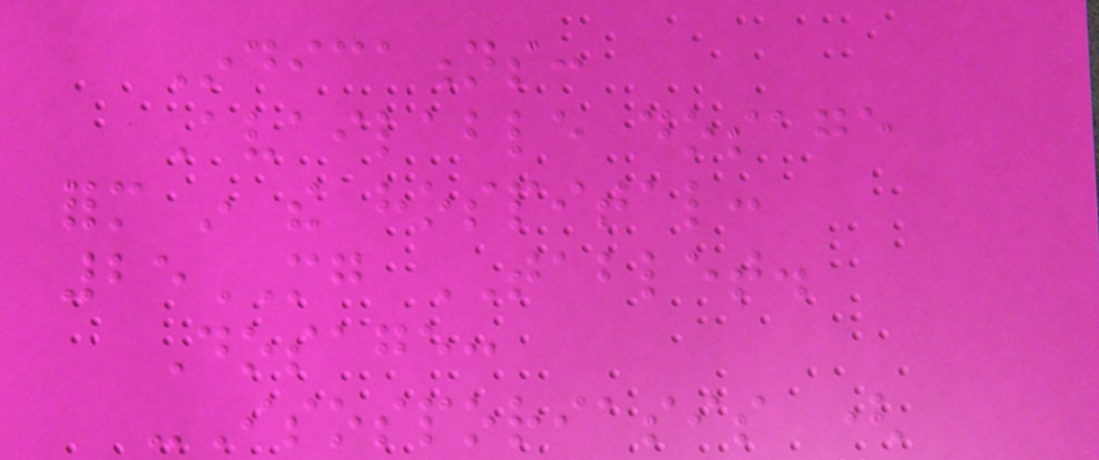Indications:
Available dosage
form in the hospital:
25MG TABLET.
Dosage:
-Isosporiasis (
